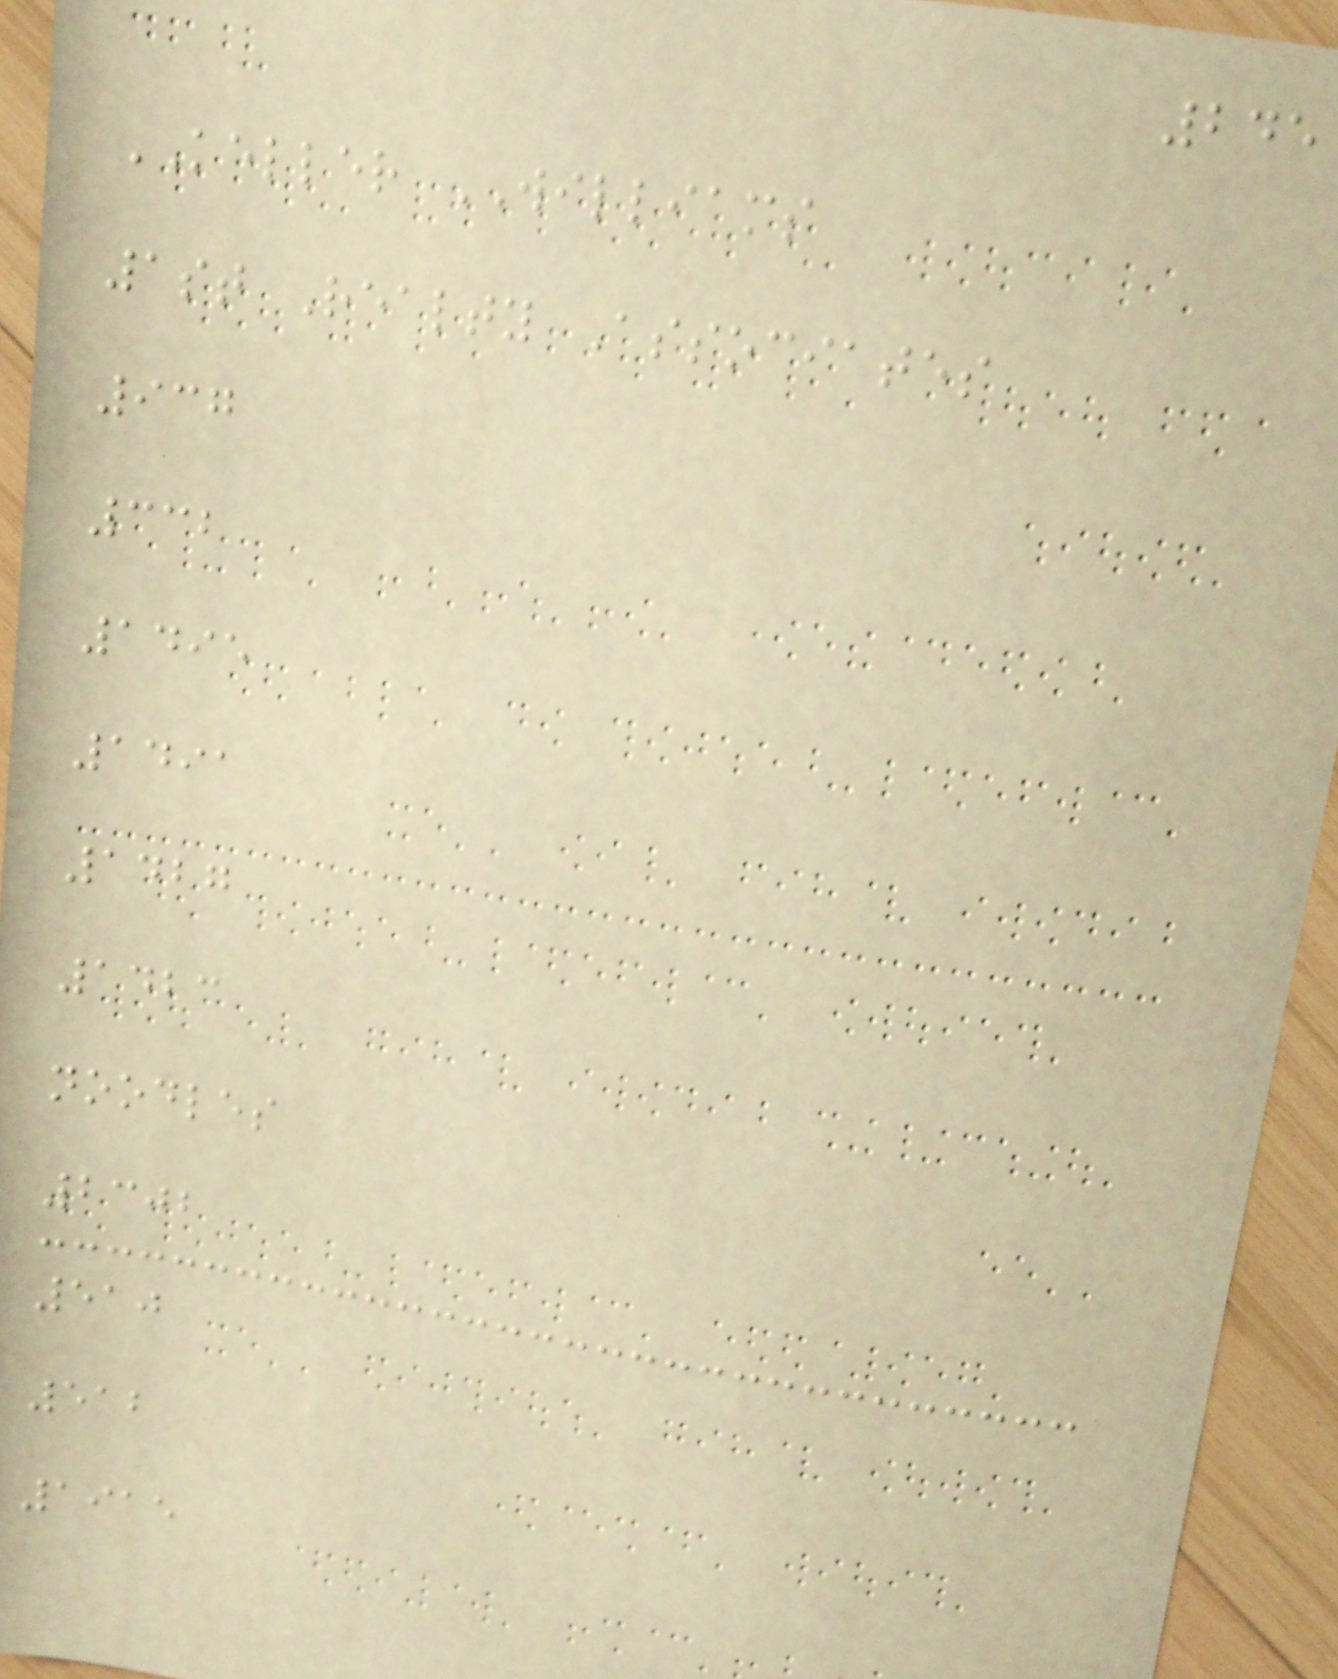245
KELLER WILLIAMS
1st Realty Associates
937
332
1495
1491
1427
1423
noodles
2302
510
512
1915
